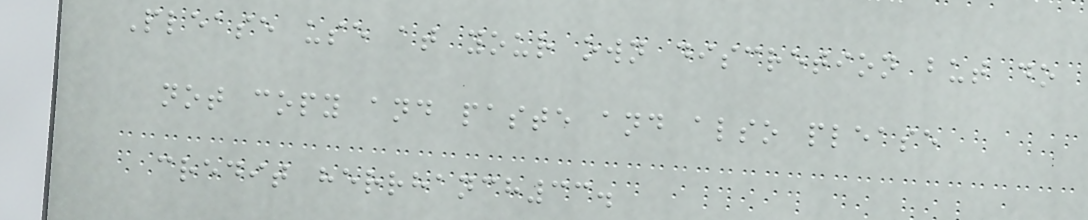Please use at your own discretion but do
not copy and paste and also please
credit herrhanch33.
